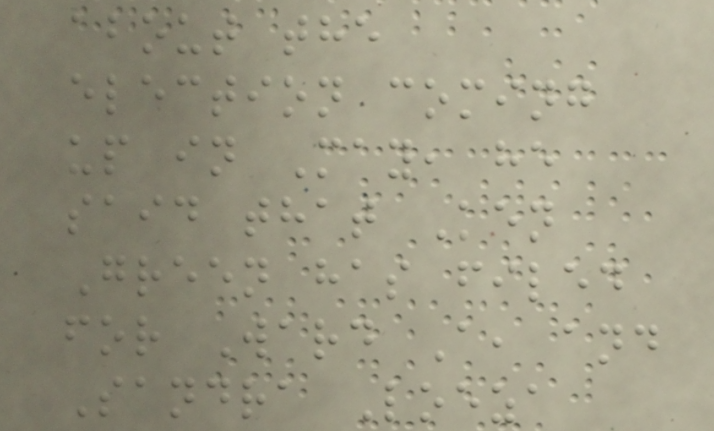about the
election coming
up in May, he
said that Ken
Green has filed
for Ward A, and
Sandra Loeza
